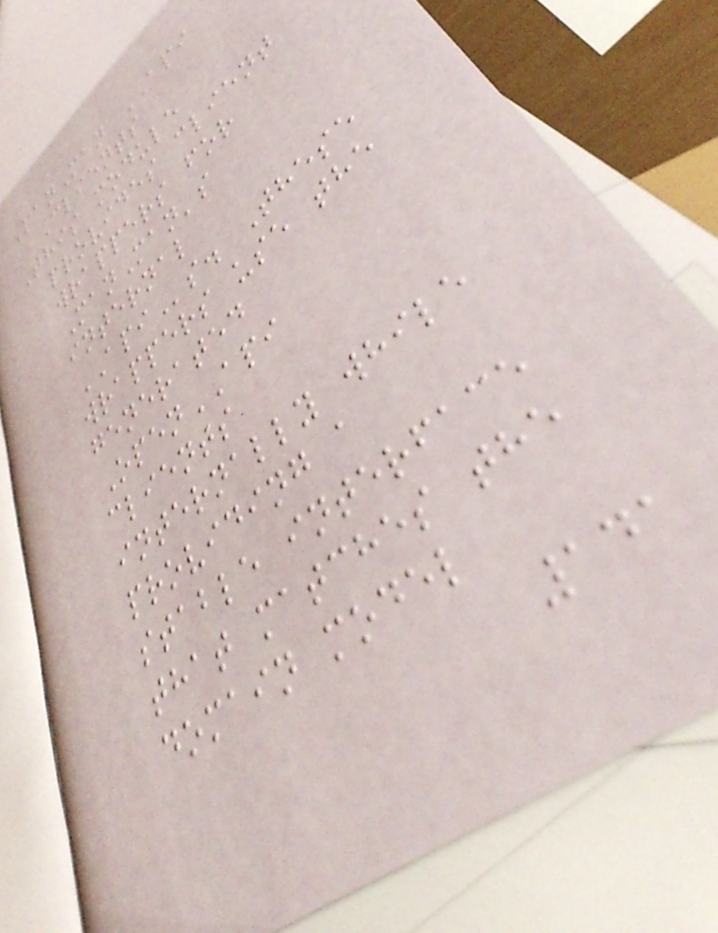ManMan API
Clients
This module
provides client
wrappers for
ManMan's
internal
APIs. These
wrappers use the
generated
OpenAPI
clients
internally while
providing a
stable interface
that matches the
domain model
141
